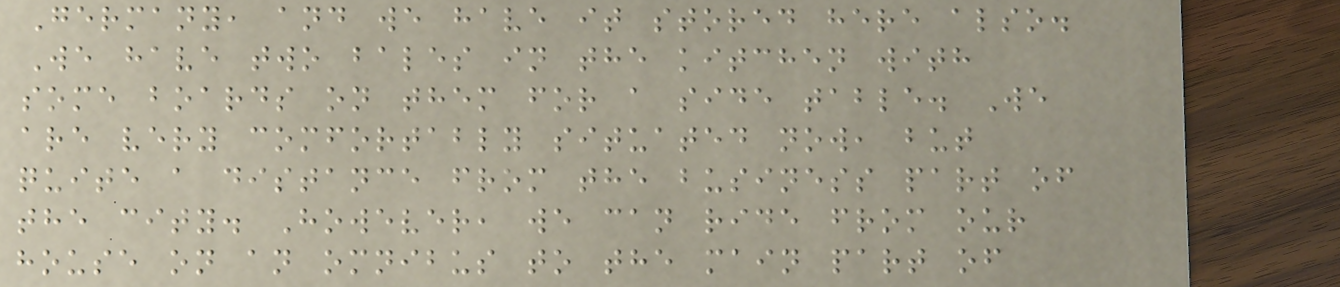Germany, and we have it stored here also.
We have two bales in the kitchen with
some boards on them for a side table. We
are very comfortably situated now, but
quite a distance from the business part of
the city. However, we can ride from our
house on an omnibus to the main part of
